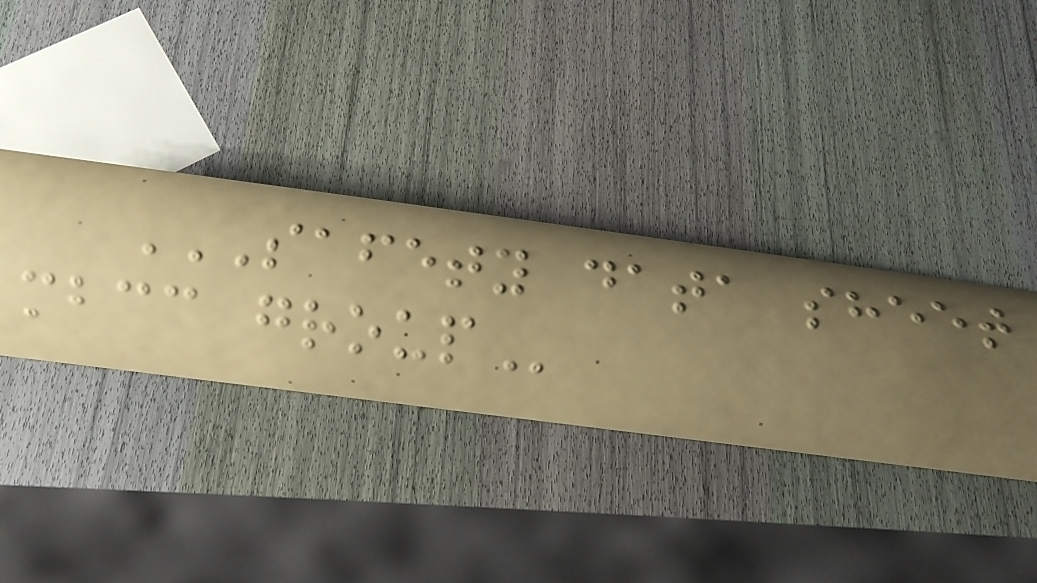SAFETY DATA SHEET
MBCC GROUP
